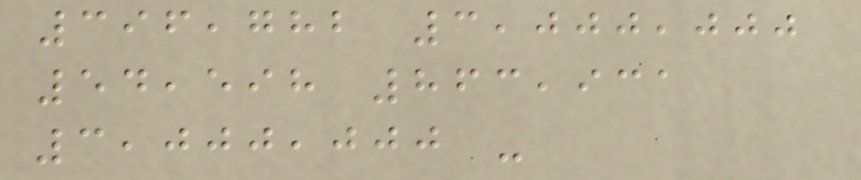396,782 3,000,000
54,598 863,931
3,000,000 -
